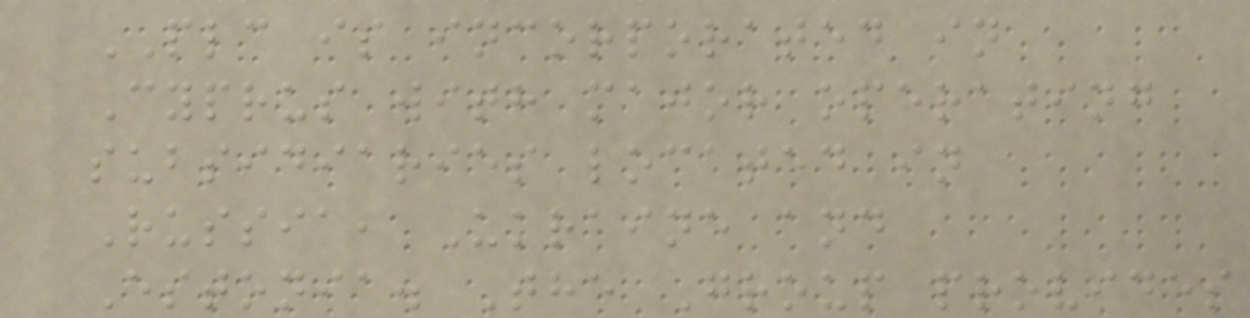PLC is incorporated in
Cyprus with major operating
subsidiaries located in
Russia, Ukraine and
Estonia. The Group provides
